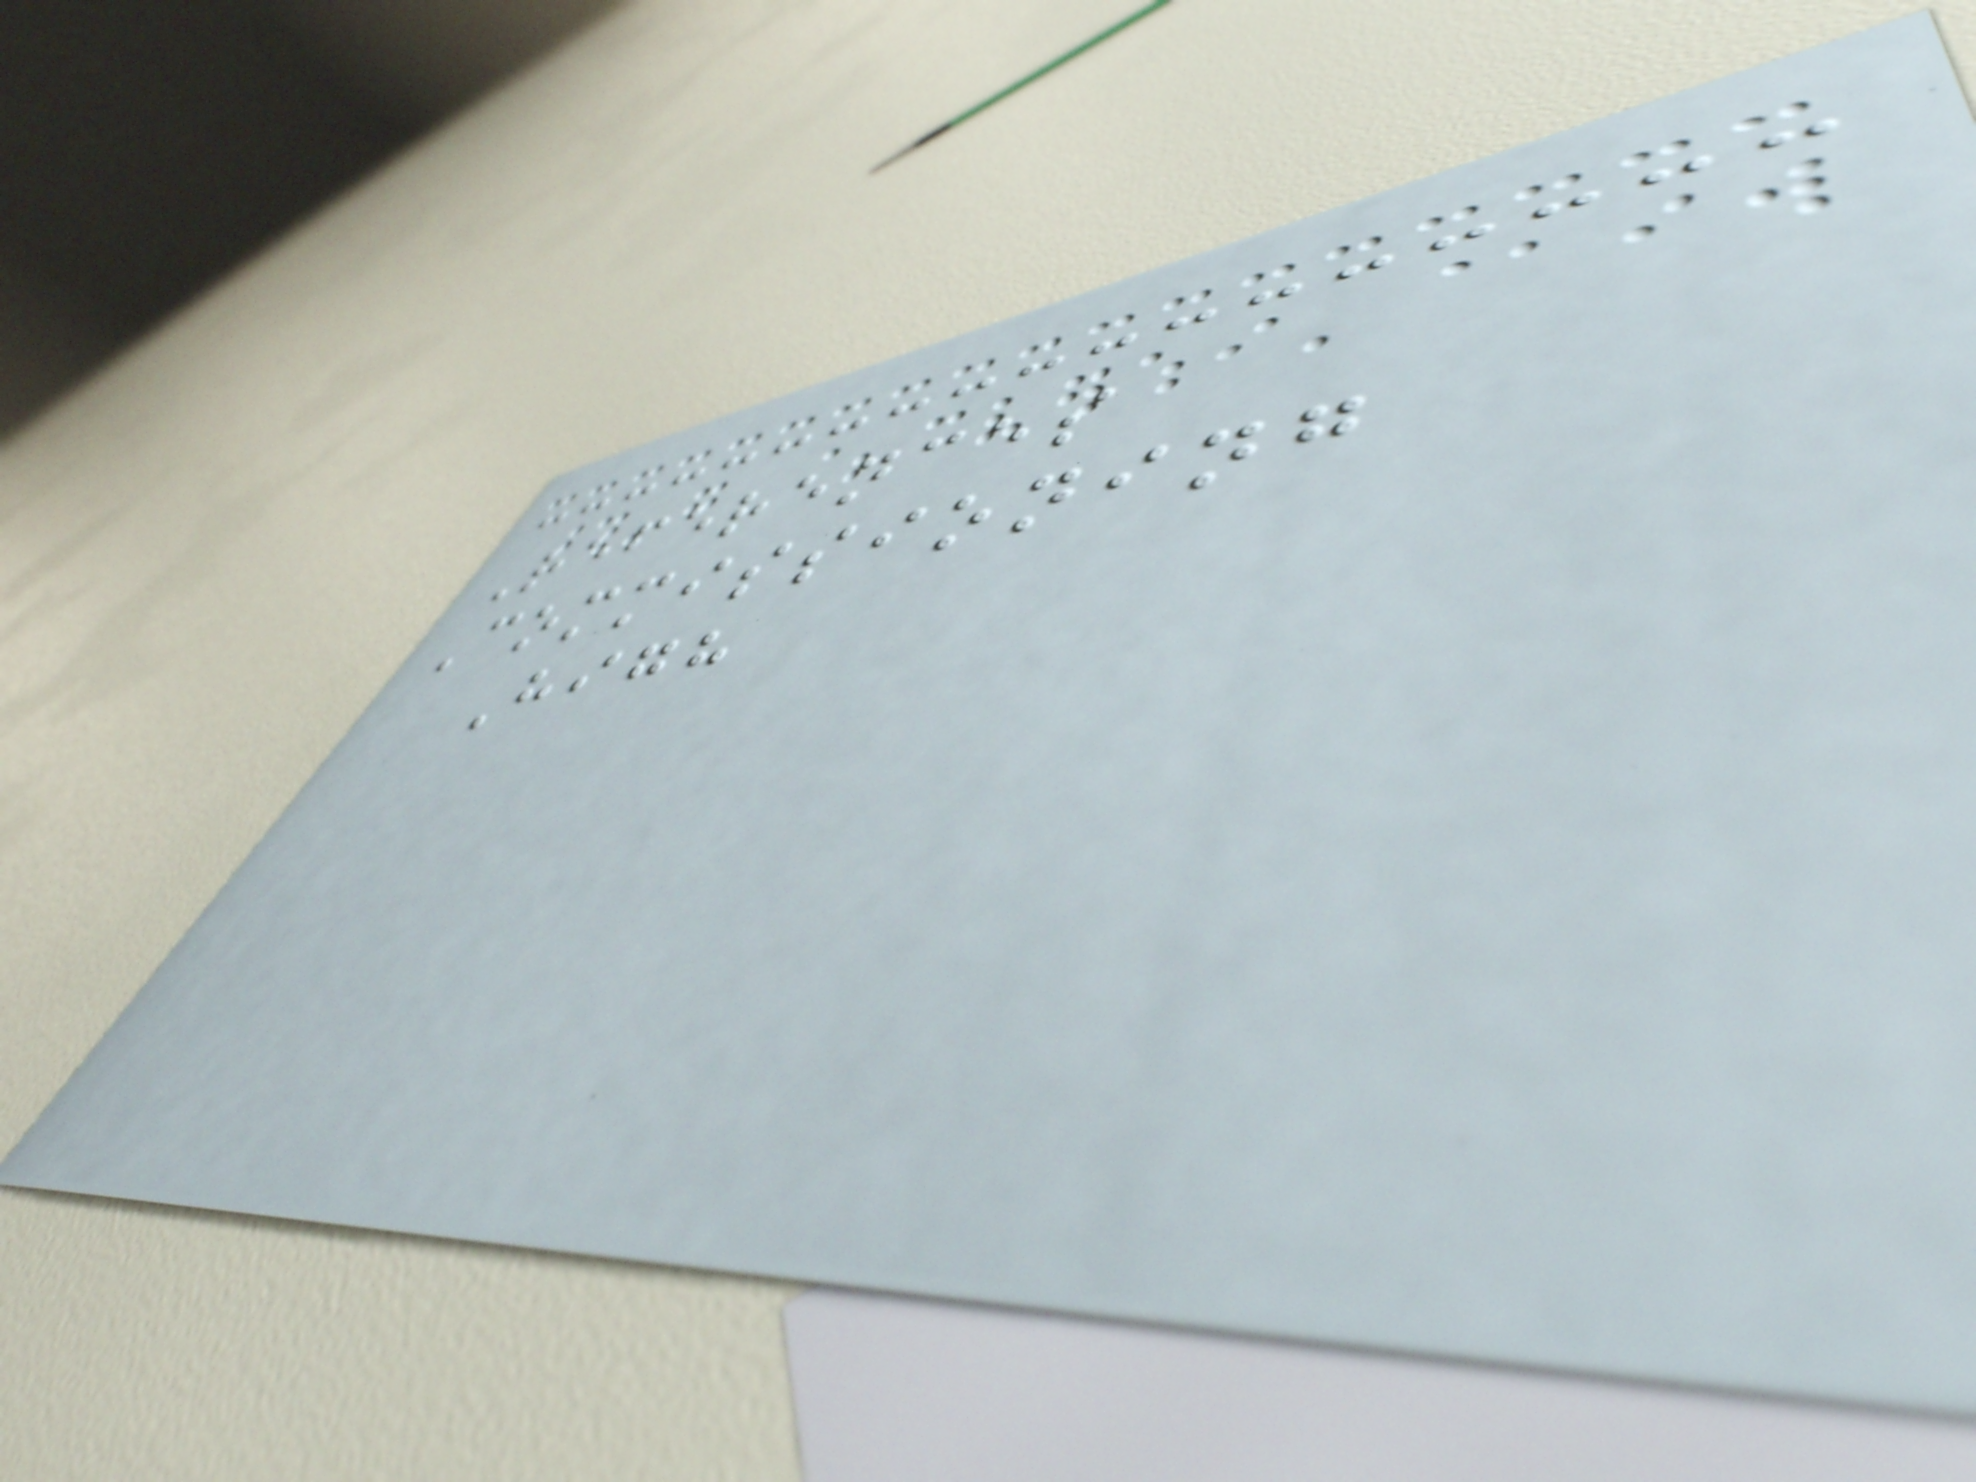References
Commissioning
High
